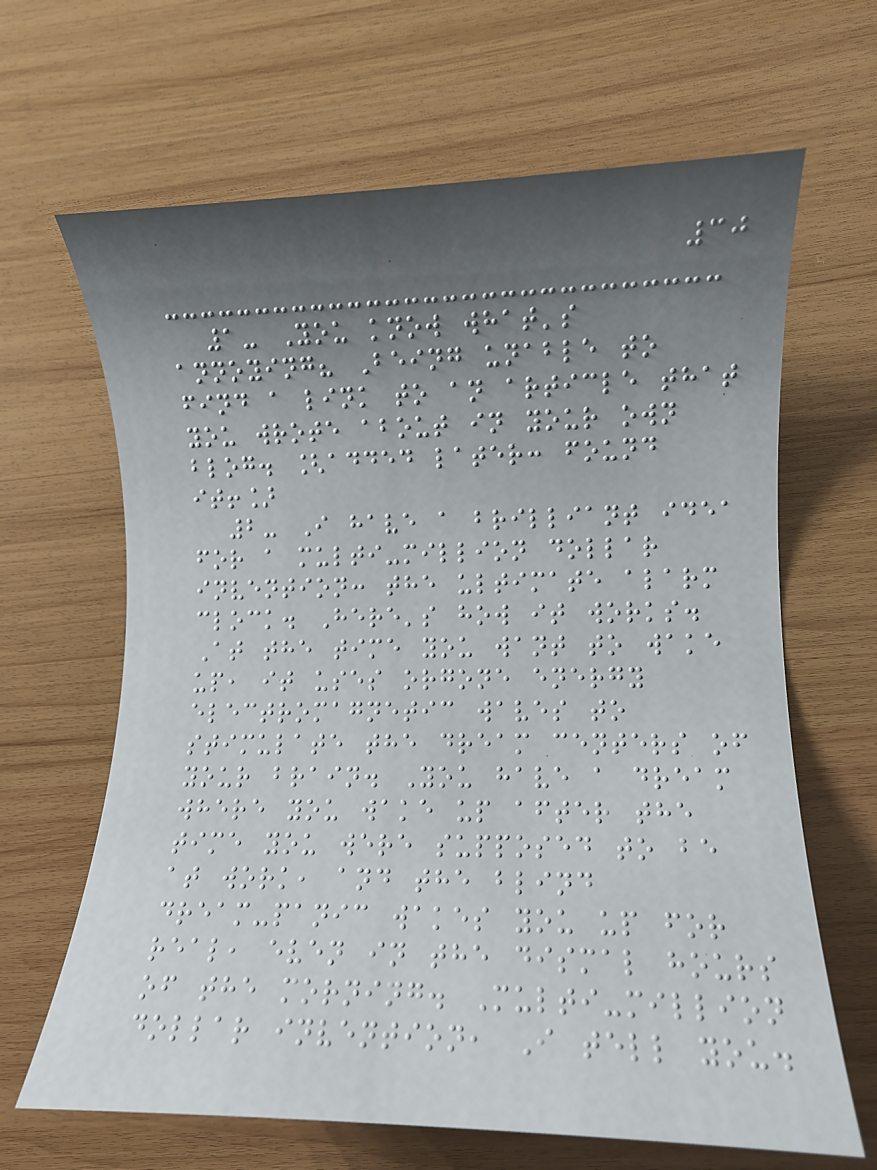30
1- You know what's
annoying? Being unable to
find a link to an article that
you wrote about in your own
blog. [added later: found
it!]
2- I have a brilliant idea
for a multi-million dollar
invention: the ultimate alarm
clock. Here's how it works.
At the time you want to wake
up, it uses orgone energy
electromagnetic waves to
stimulate the dream centers of
your brain. You have a dream
where you wake up after the
time you were supposed to be
at work, and the blind
dream-panic wakes you up for
real, even in the dismal hours
of the morning. Multi-million
dollar invention, I tell you.
